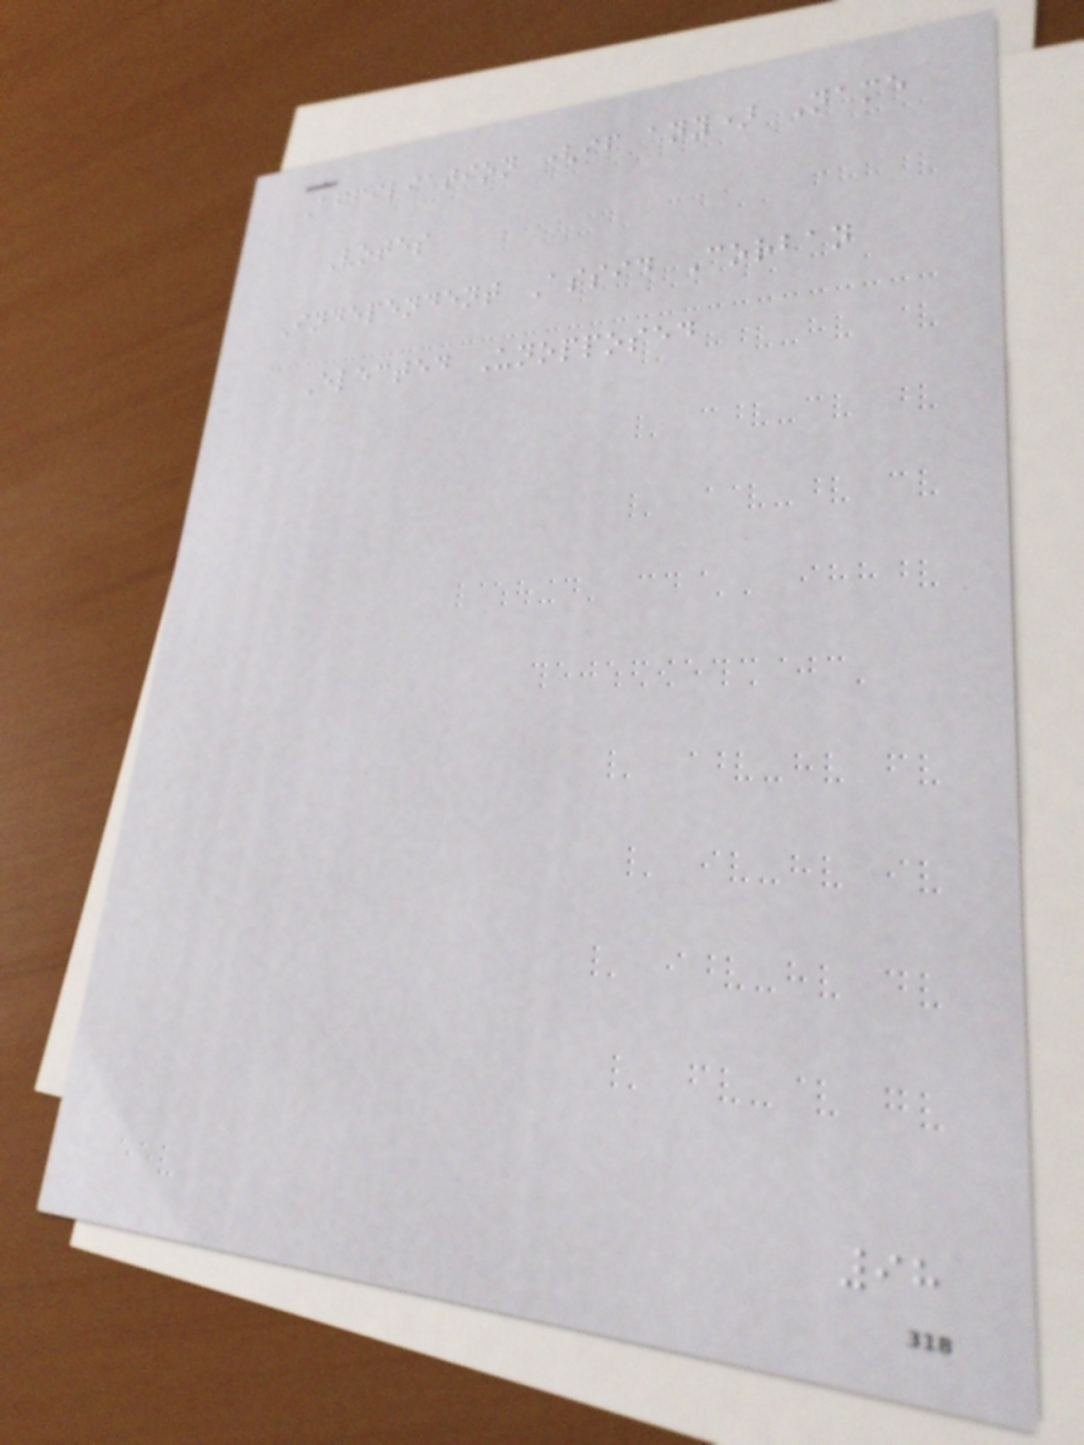Affiliation (if any) Name
Votes
Independent Assid Corban
Elected Unopposed
98
